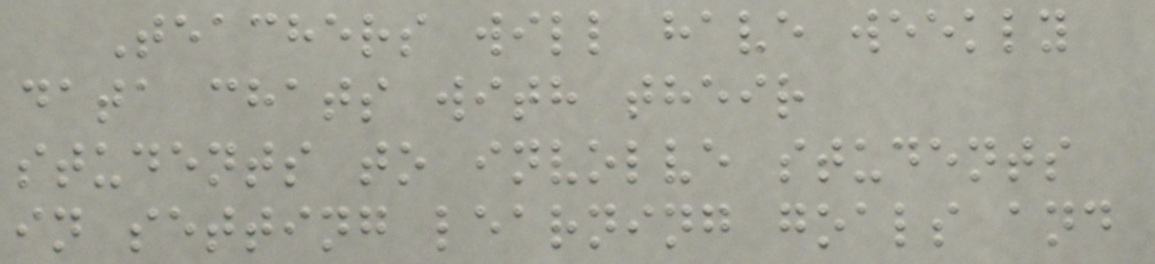Teachers will have weekly
data chats with their
students to involve students
in setting learning goals and
